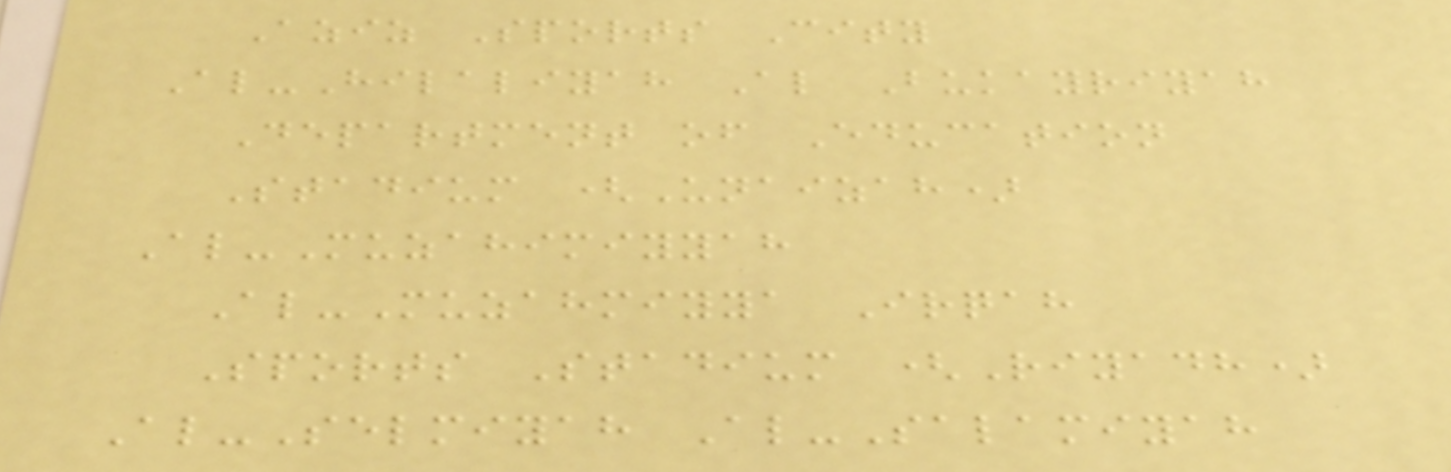Aziz Sports City
Al-Hilaliyah Al Bukayriyah
Department of Education
Stadium (Unaizah)
Al-Muzahimiyyah
Al-Muzahmiyya Irqah
Sports Stadium (Riyadh)
Al-Selmiyah Al-Salamiyah
